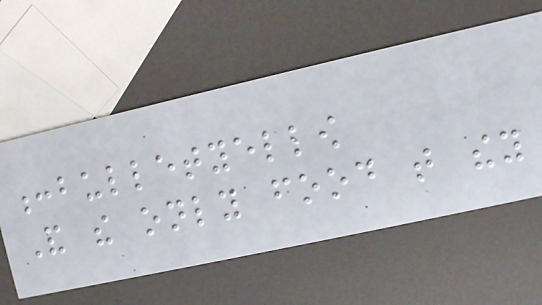:bulletyellow
And the only food that they
